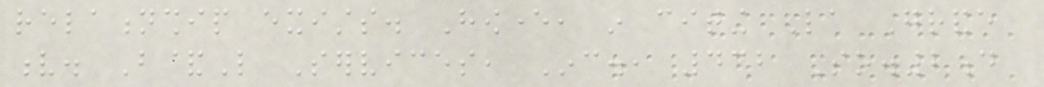relationship exists. However, in citing La Grande
v. B&L Services, Inc., 432 So.2d
